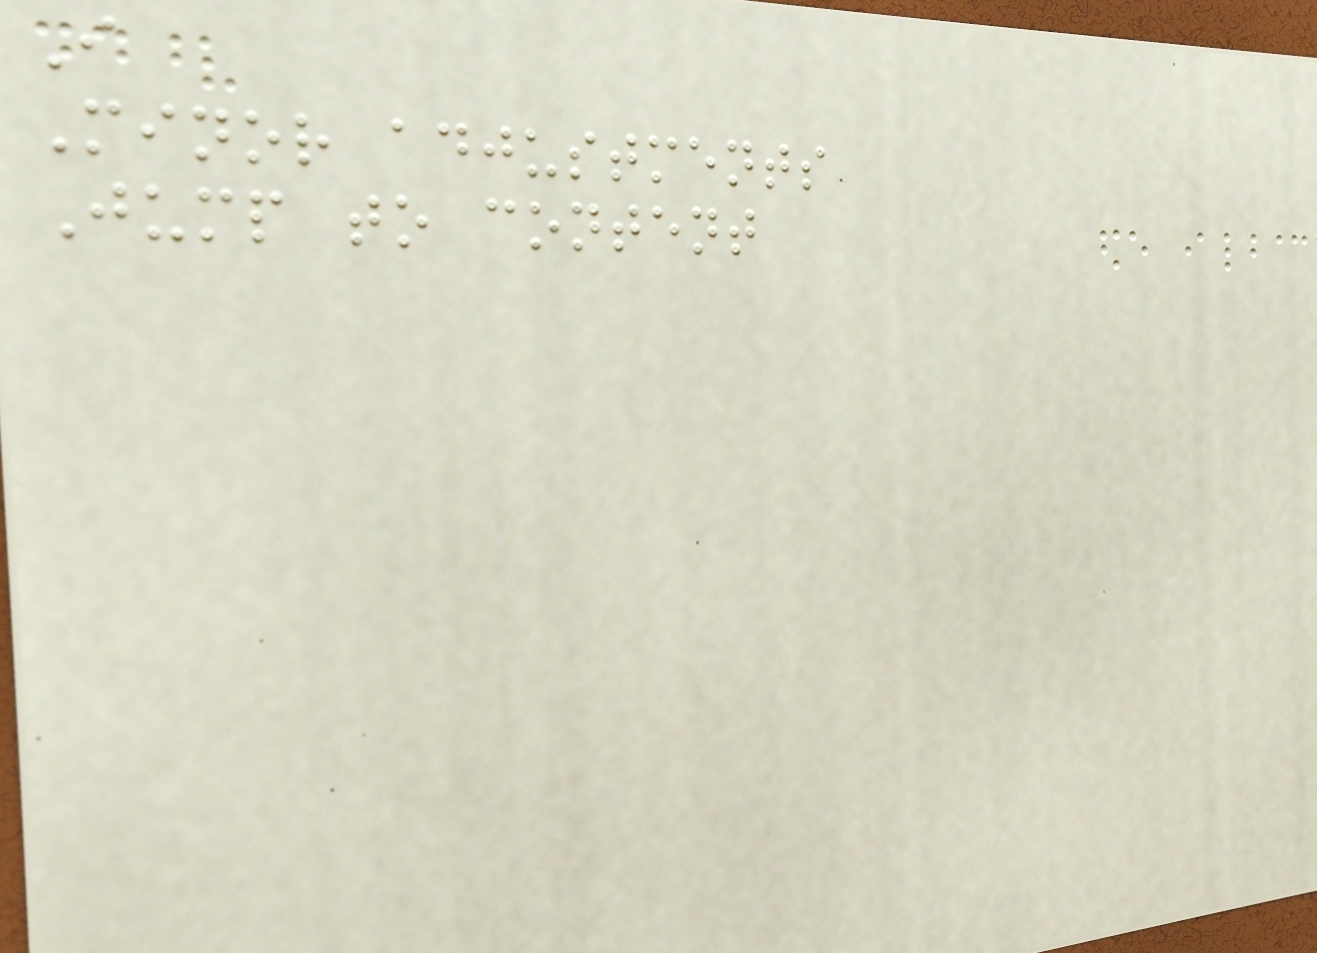I
Minor adjustments
Jump to content
